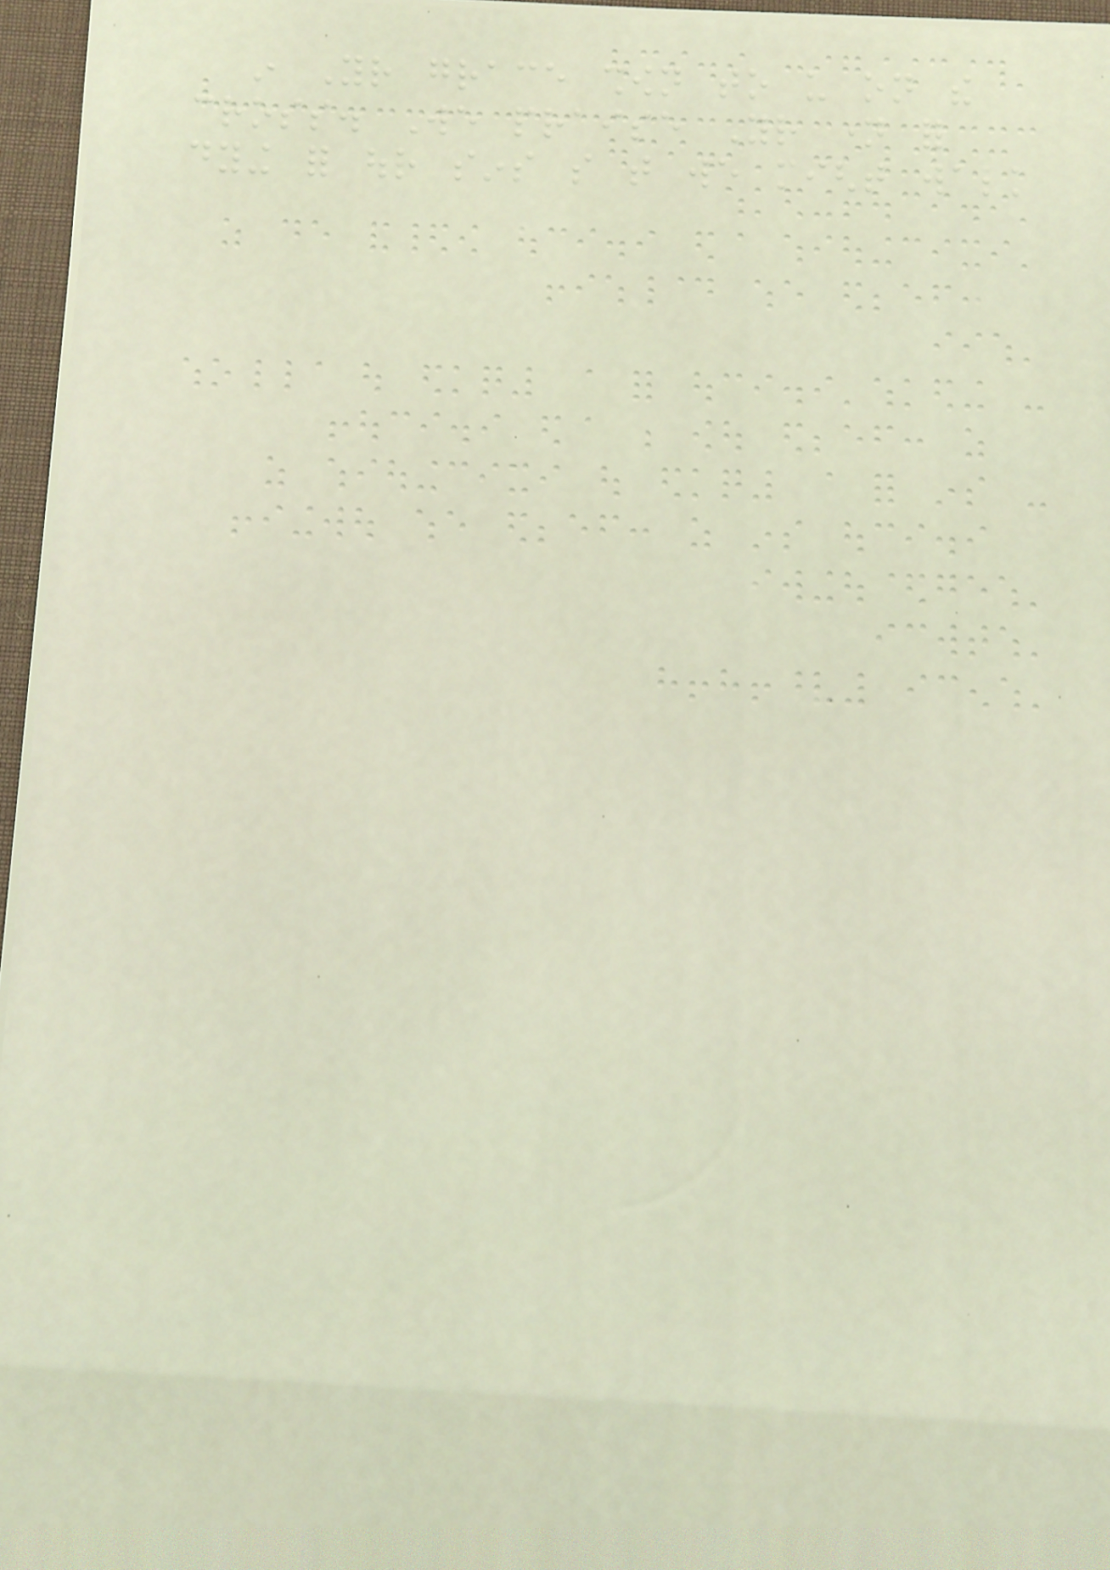in Your grace shown to us on the
cross. We praise Your name for
dying for our sins so that we might walk
